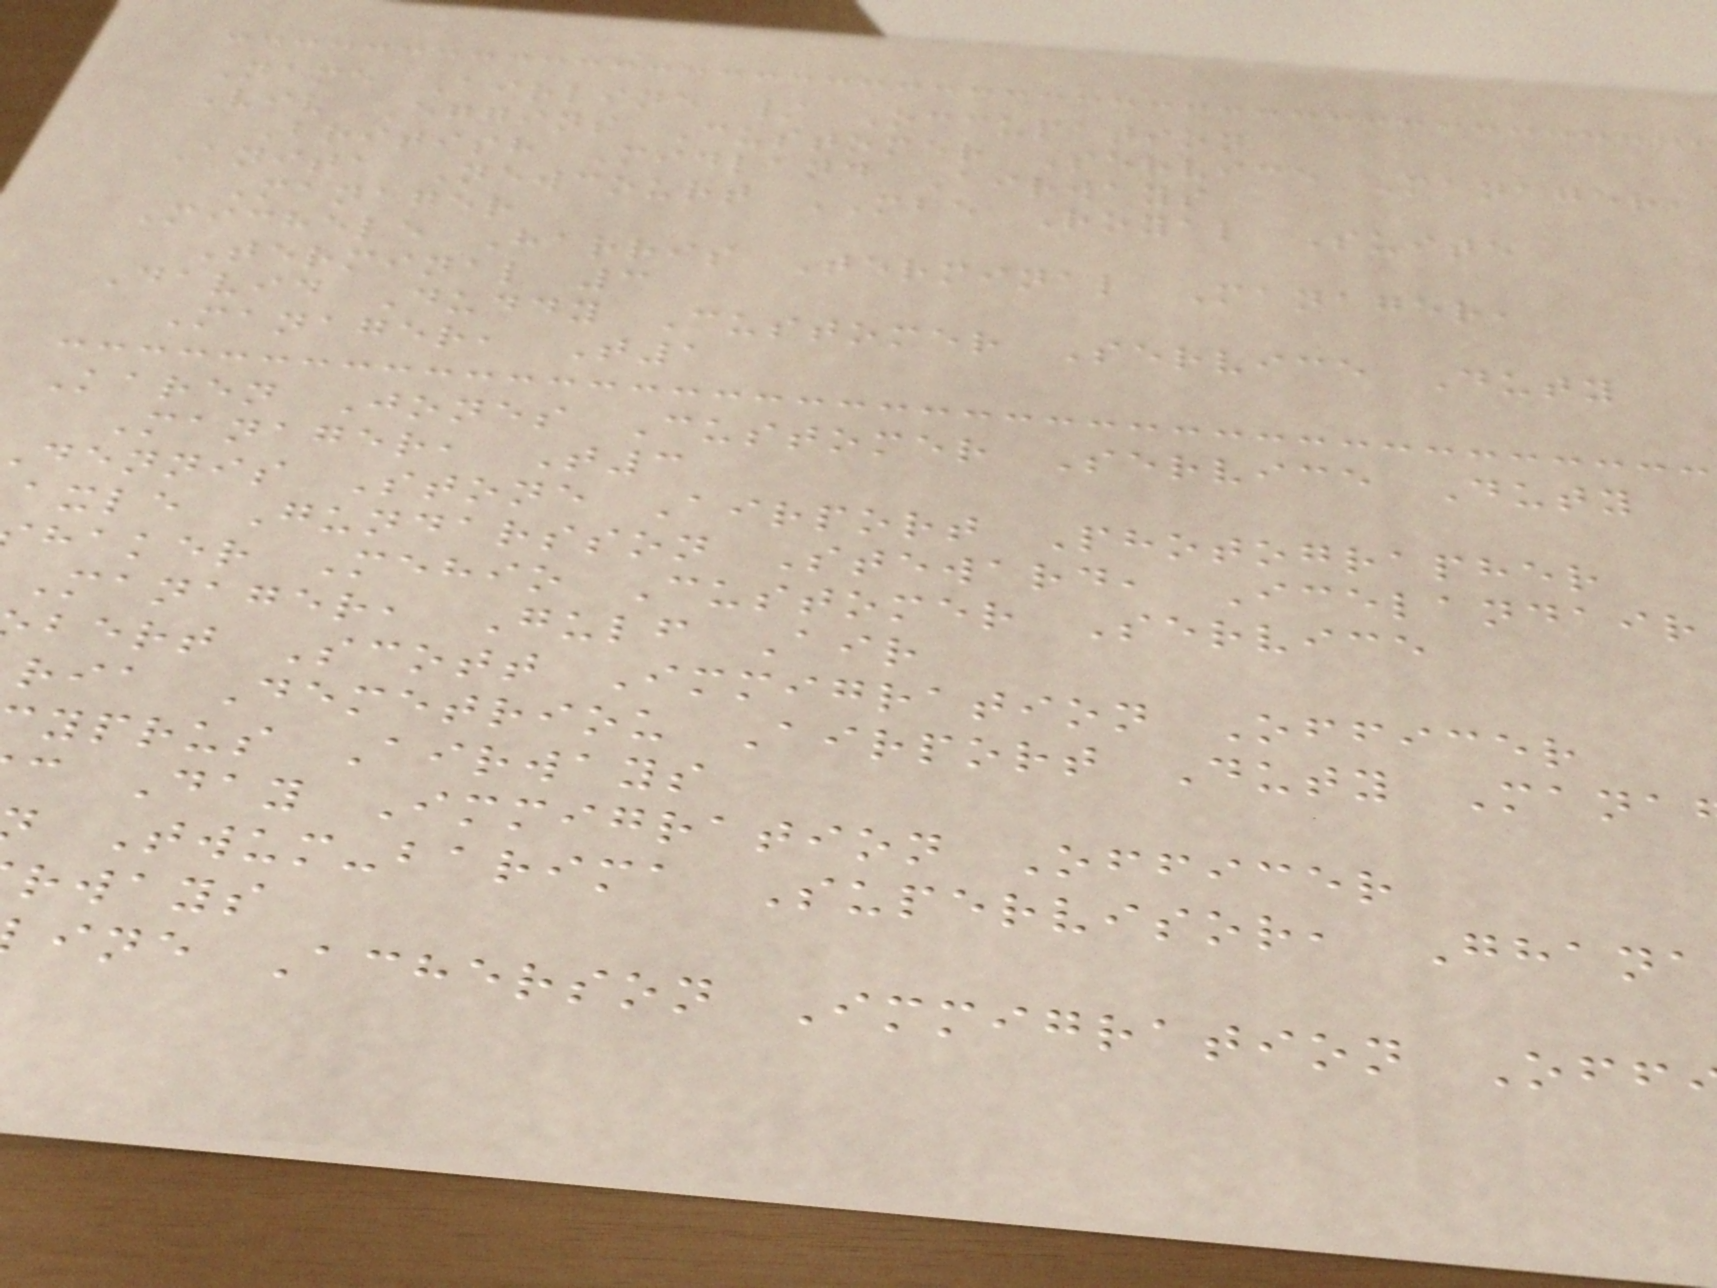Name Airline / Occupation
Viv Eggins Customer Service Manager,
British Midland Airways
Anita Newcourt MBE Royal Suite
Manager
Michele Harris Terminal Manager,
Terminal 3
David Duddy Customer Service Duty
Manager, T1
Karen Jones Customer Service Duty
Manager, T3
dennis Stone Airport Photographer
axle Gundarsson Steward, Icelandair
haker Mehio Customer Service
Manager, Gulf Air
bert Scott Immigration Officer
ria Demetriou Airport Duty Mana
yprus Airways
c Day Immigration Officer
Twum-barima Supervisor, Ghana
rways
ine Acherson Immigration Off
